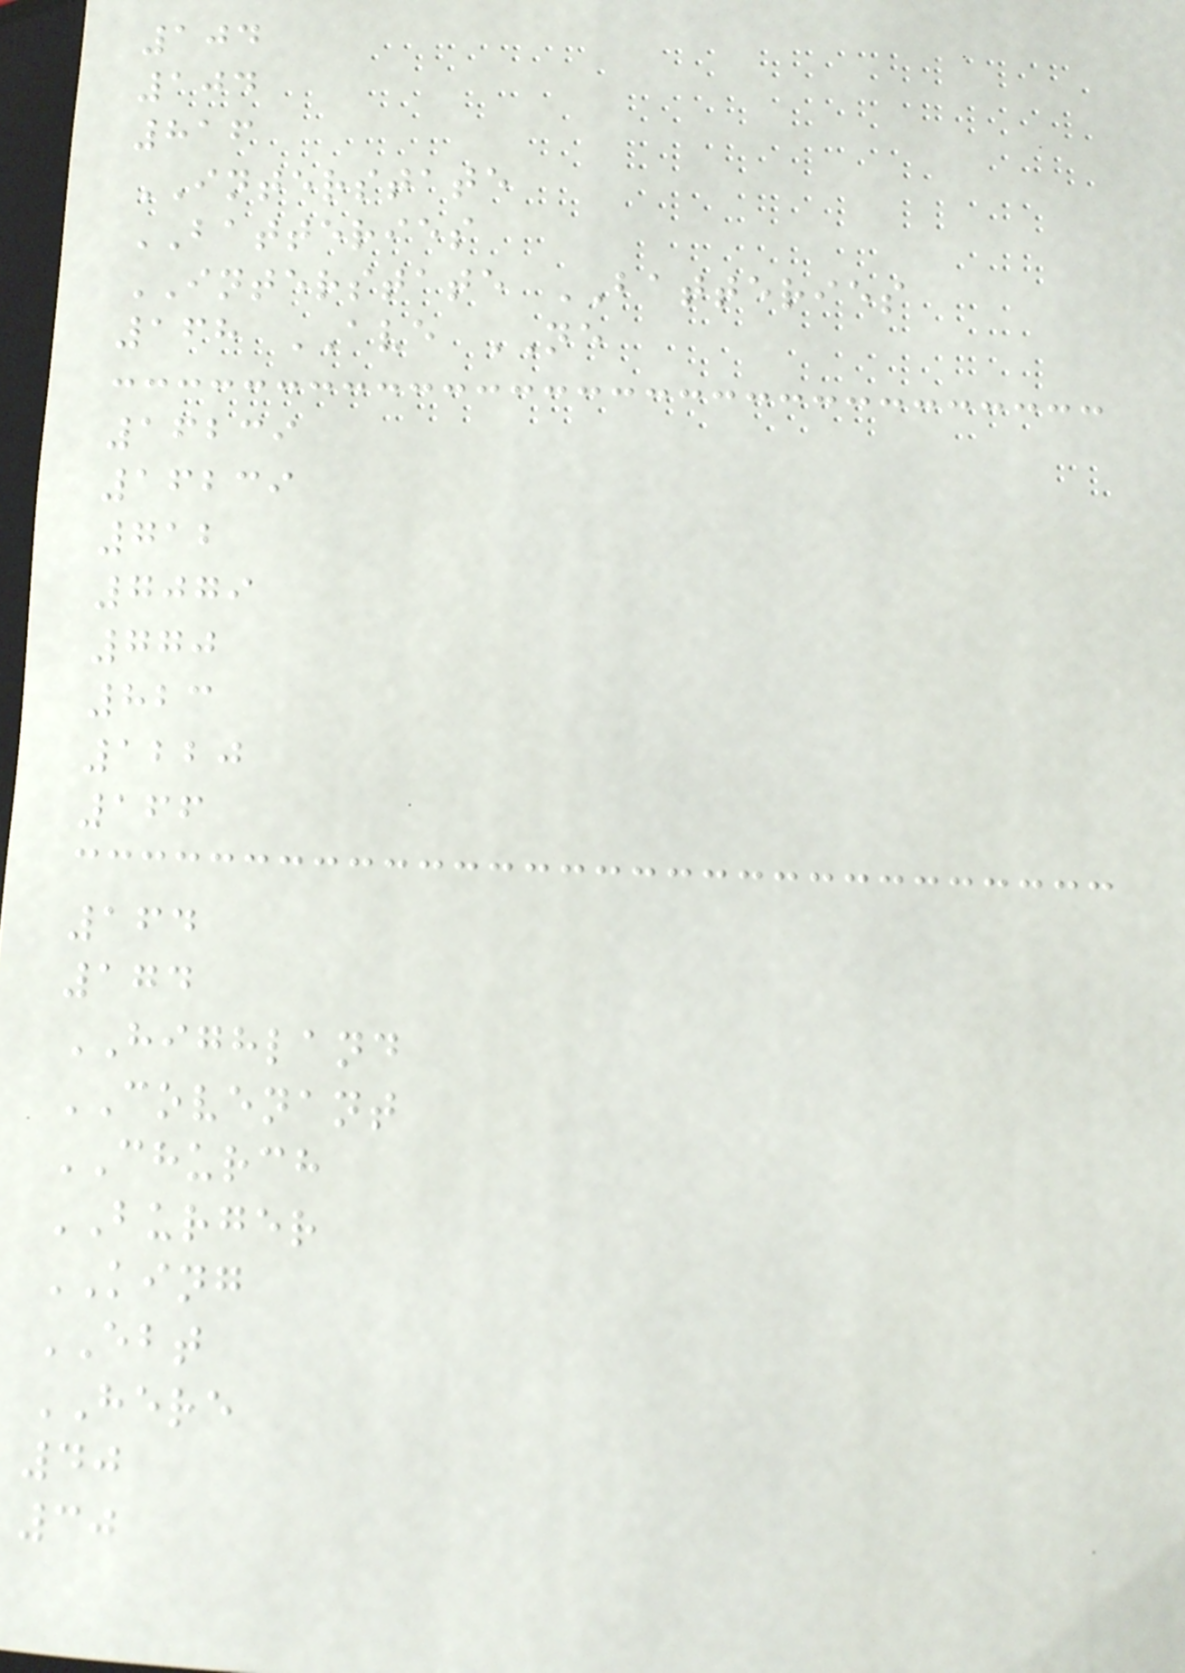104
104
816
INTERSTATE
BATTERIES
INTERSTATE BATTERIES
168 AVE NE
16239
16239
712
7079
770
823
1220
166
164
174
HIGHLAND
COVENANT
CHURCH
BURGER
KING
EBT
HERE
40
30
